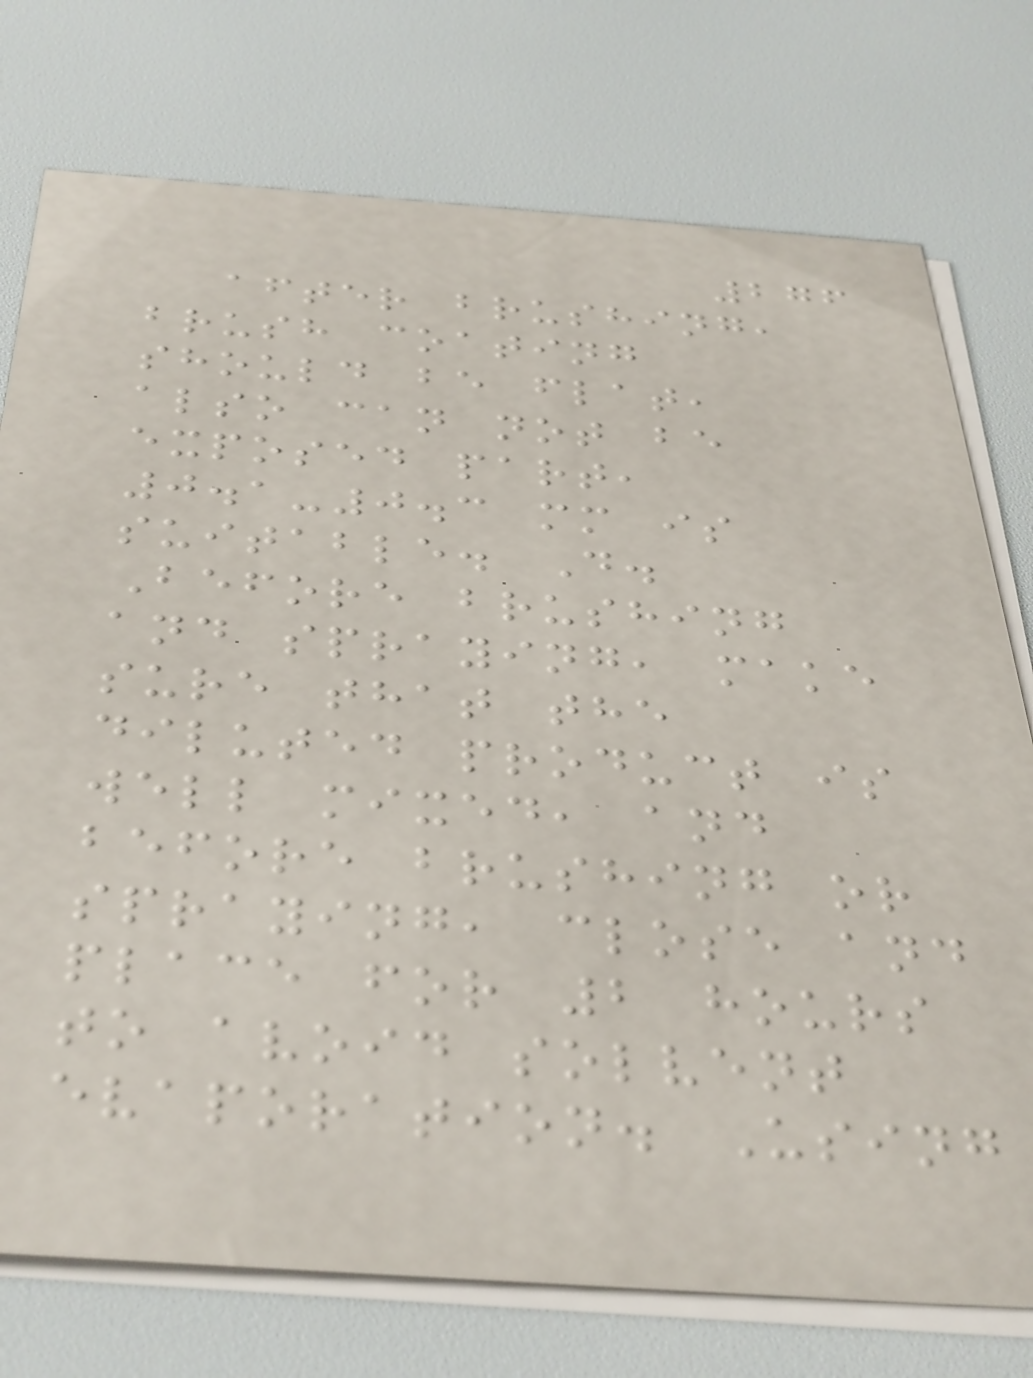276
after brushing,
brush coating
should be flat,
also can not be
exposed part,
0.1-0.3 mm is
suitable. D.
Before brushing
and spraying, make
sure that the
diluted product is
well mixed, and
before brushing or
spraying, close and
place for 2 hours
to avoid solvent
evaporation. Using
